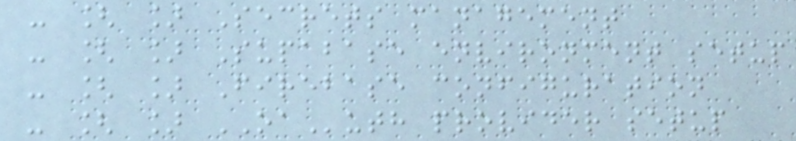- [ ] Secrets management
- [ ] Supabase environment setup
- [ ] Firebase configuration
- [ ] OAuth provider setup
